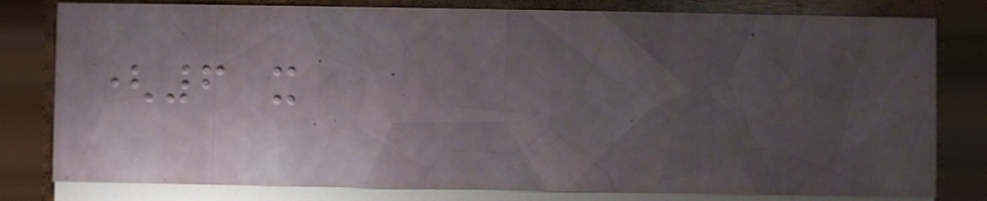(6 x
